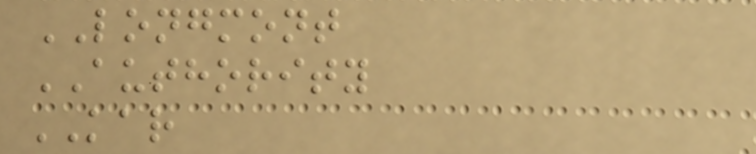LONGMONT
AUTHORITY
KAR
